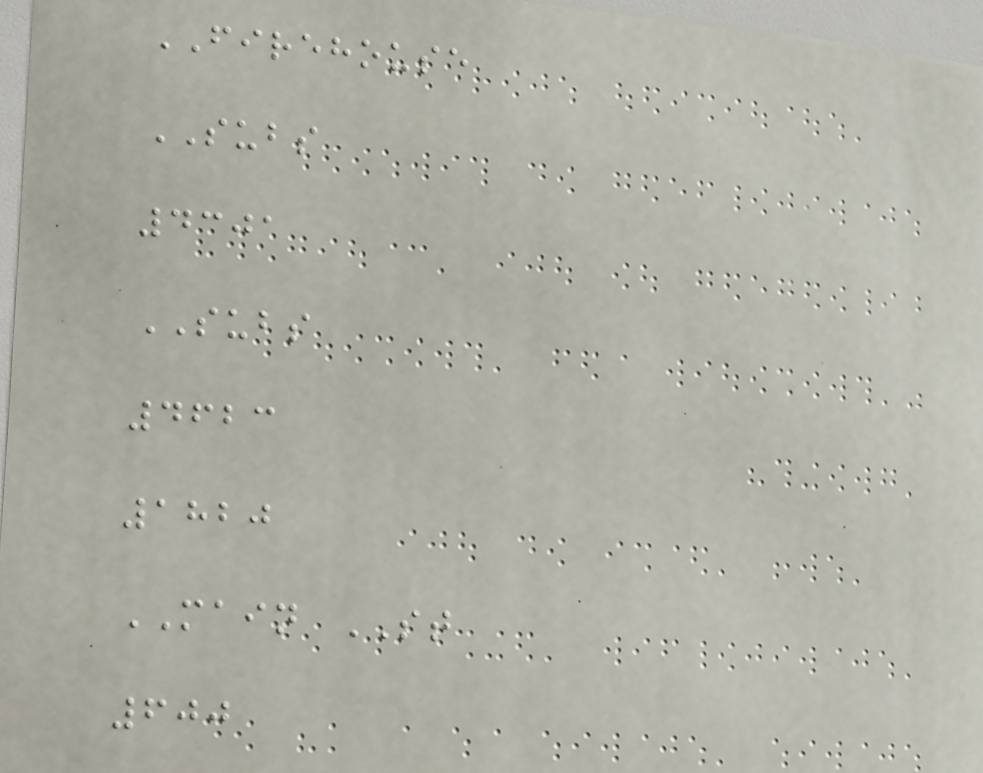FIREHOUSE
SUBS
4301
SUBS
4623
1820
MAIN ST
600
